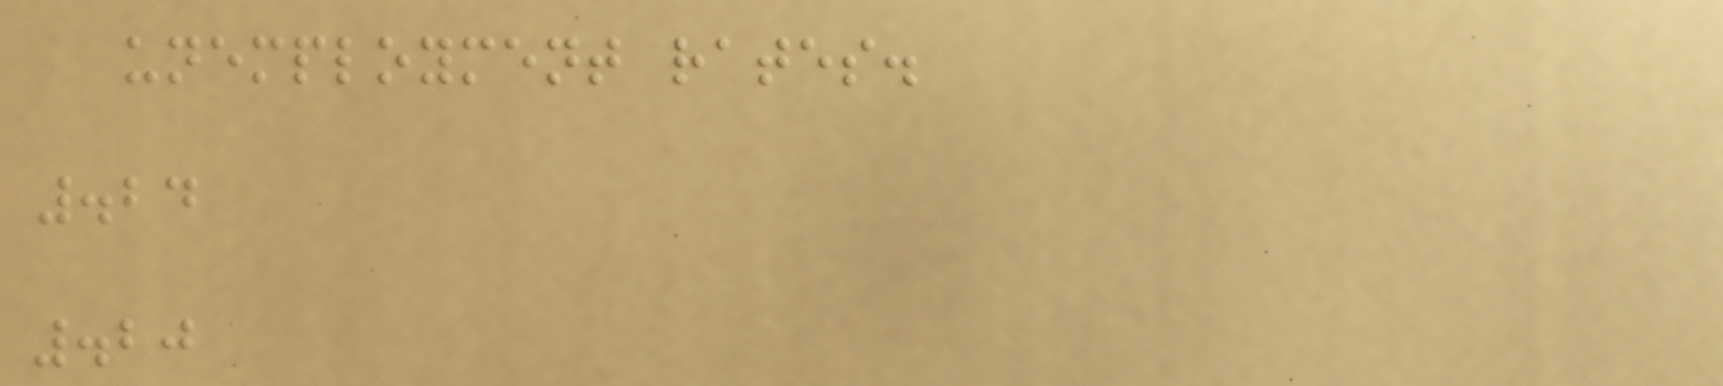unemployment rates.
.24
.20
